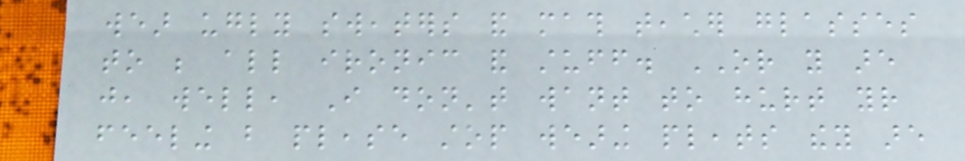wear ugly sweaters and math teacher glasses
to be all ironic and stuff. OR you are
just, well, I don't want to hurt your
feeling but please stop wearing pleats they are
